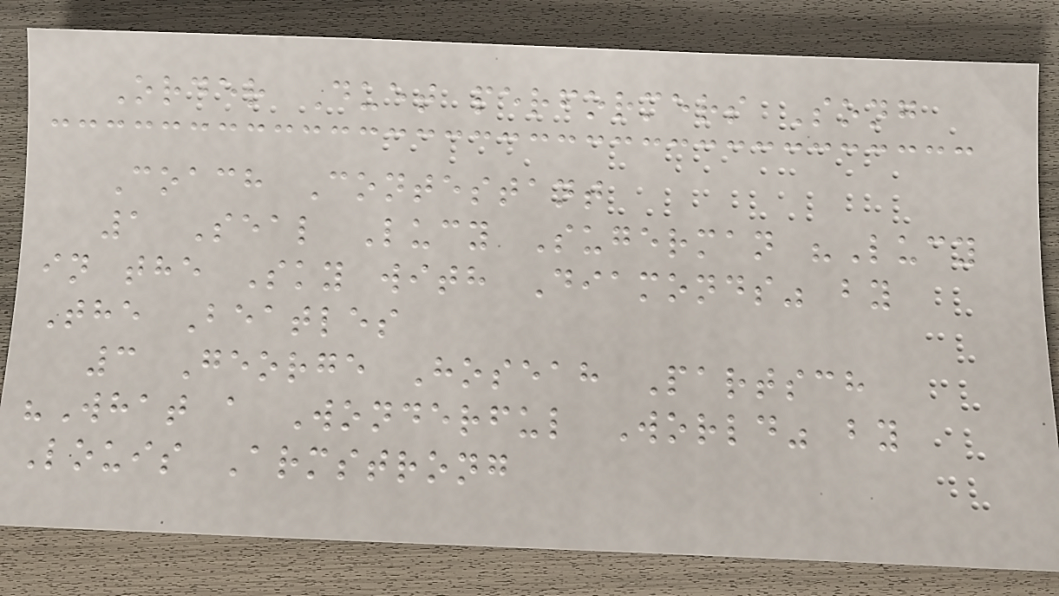Order Duet performers Song
Coach Contestant
1 Seal Lucy Sugerman "Lucy
in the Sky with Diamonds" by
The Beatles
3 George Hoseah Partsch
"What a Wonderful World" by
Louis Armstrong
